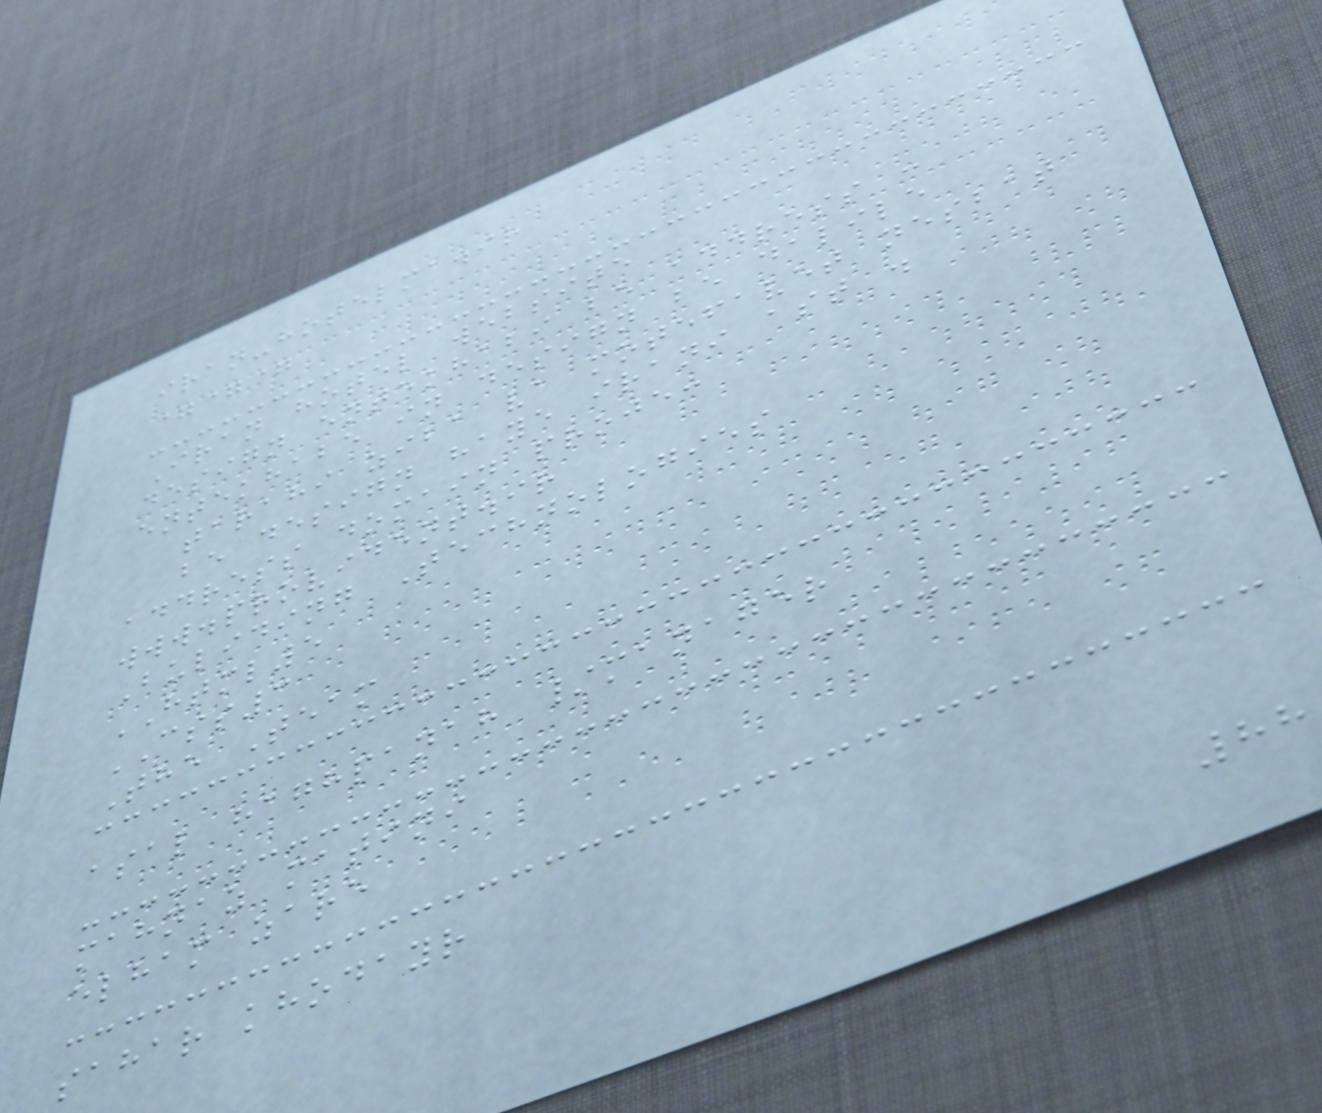iran-hotelma.ir
===
Iran hotel website
design entekhabi be address :
entekhabe in design be dalile
tarahi ziba va motefavet nesbat
be design haye irani ast .
address domain proje:
www.provident.ir
Buliding Technologies
HTML5
CSS3
The Team
asal haghpanah /manager
mahnaz matini
elham zare
sahar khodayr
88
